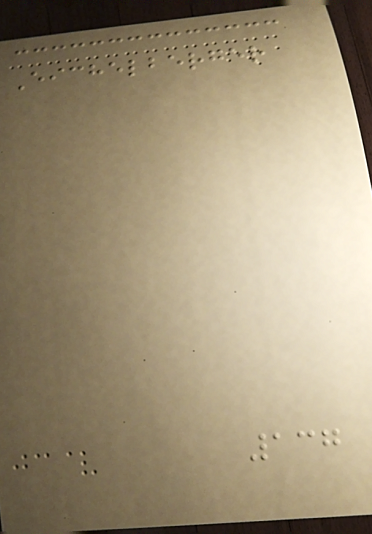Eichelberger
137
